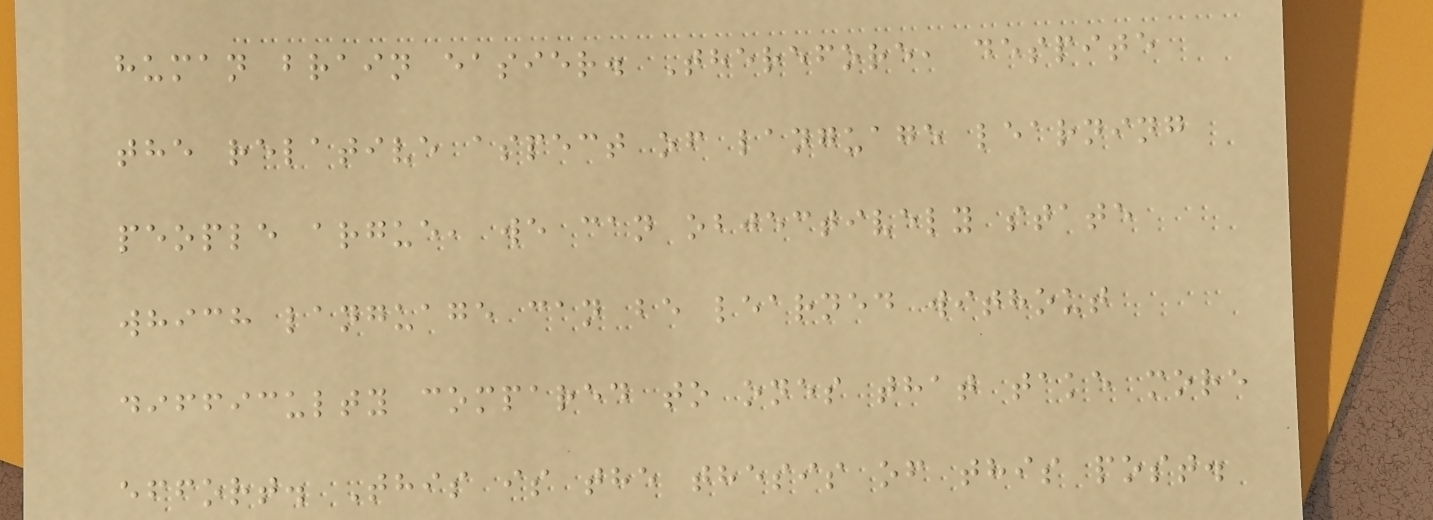human brain easier. Therefore, despite
the relative aspect of language learning
people argue, we can objectively state
which language can be learned without
difficulty compared to ones that take more
effort. This is the thesis of this post.
